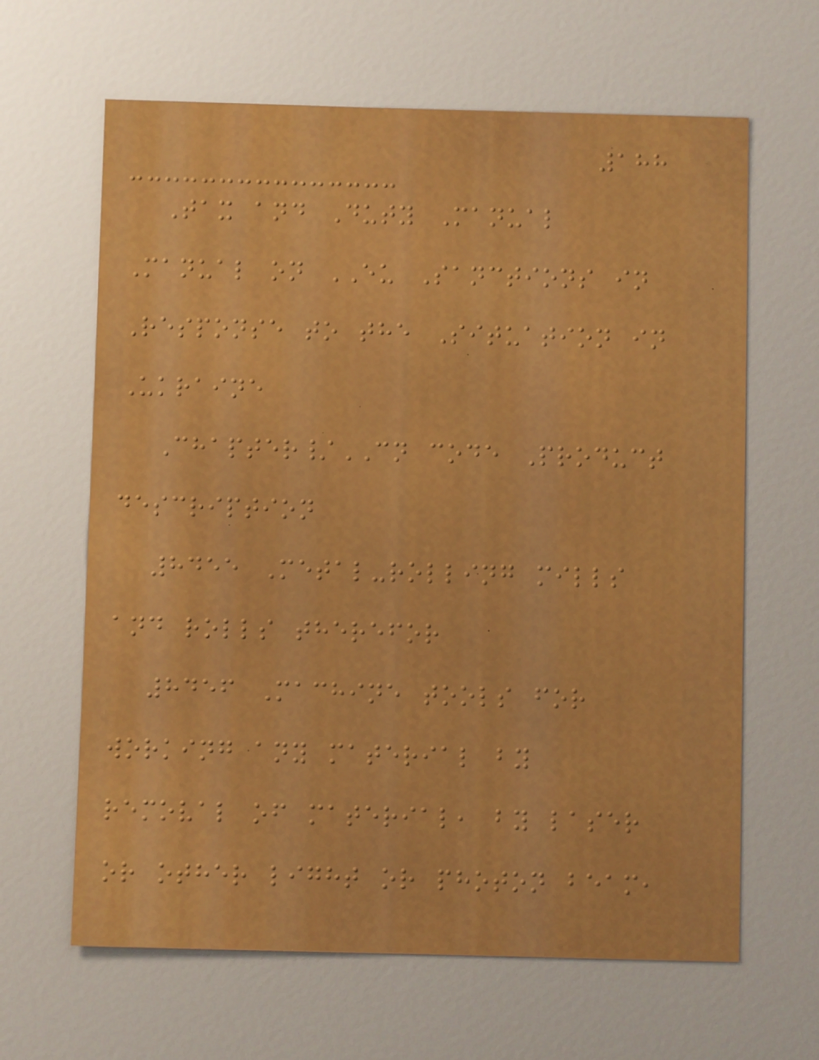188
Tax and Duty Manual
Manual on EU Sanctions in
Response to the Situation in
Ukraine
Chapter/CN code Product
description
8455 Metal-rolling mills
and rolls therefor
8456 Machine tools for
working any material by
removal of material, by laser
or other light or photon beam,
